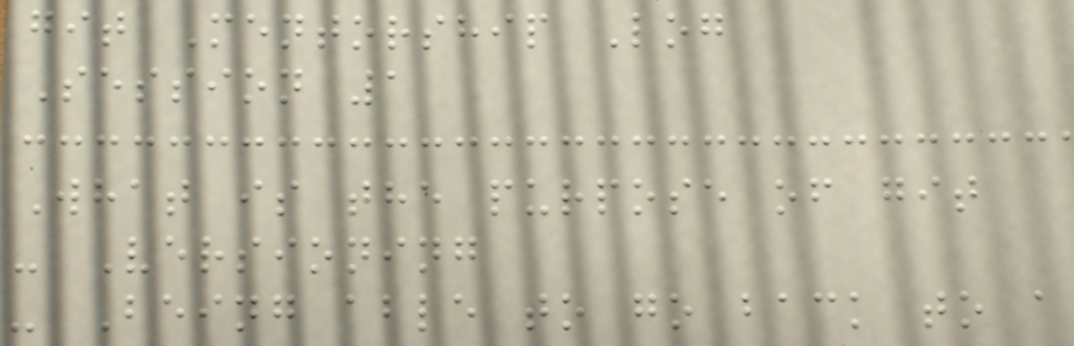git Mentorship Log
Session 1
What is the purpose of git
- Versioning
- Being able to go back to a
